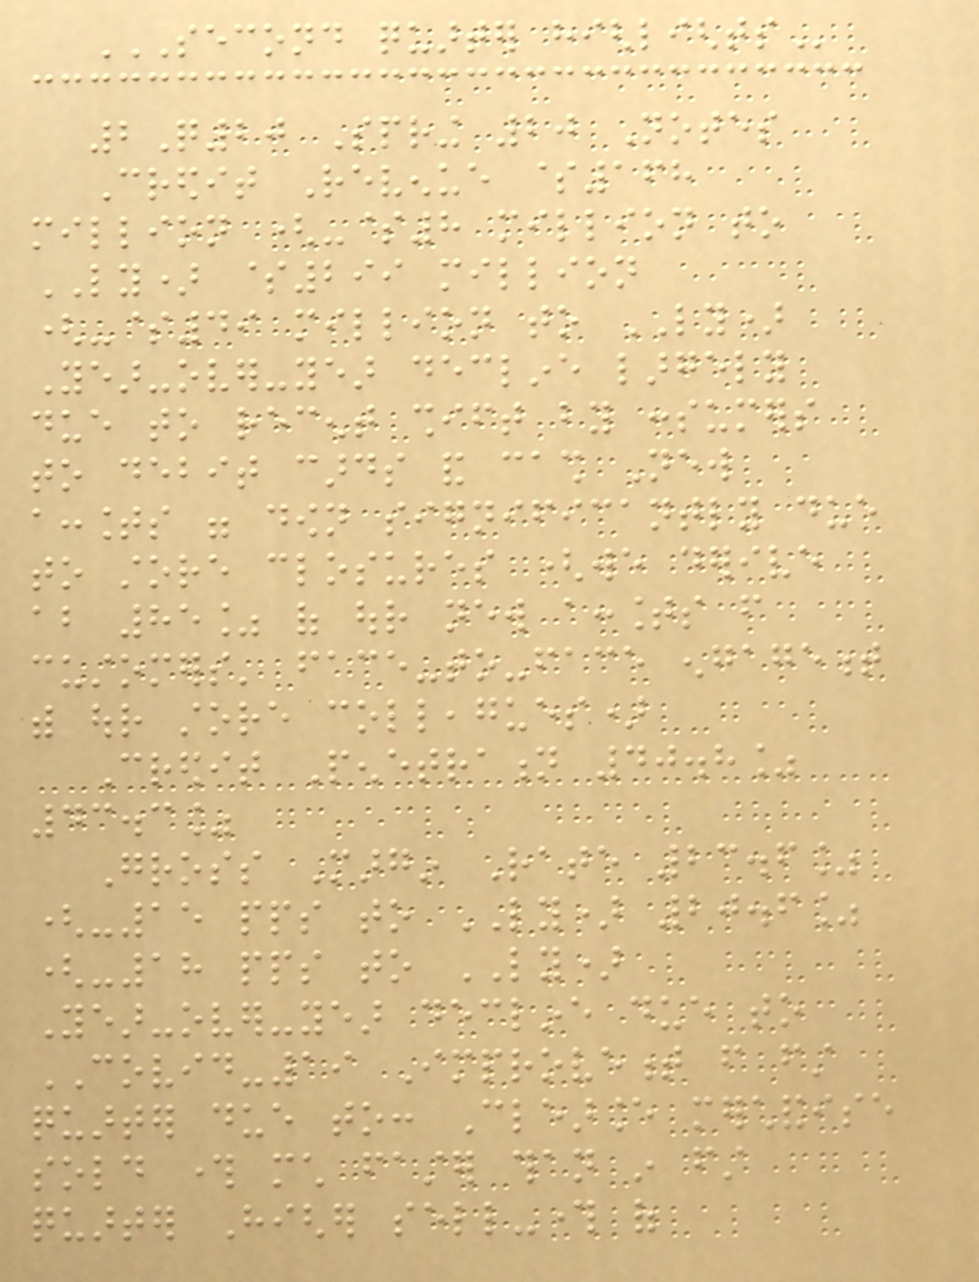SECOND QUARTER HIGHLIGHTS
2Q20 Spring 20 Notes
Credit Revenue $168
million (-$8 million to
LY) $299 million
(-$49 million to LY)
Year-over-year decline largely
due to recent shift by consumers
to debit cards and cash New
accounts were down significantly due
to store closures (we derive
about 85% of our new accounts from
customers' face-to-face engagement
with our store colleagues)
Credit Penetration 40.8%
43.3%
Gross Margin Rate 23.6%
(-15 pps to LY) 20.6%
(-18 pps to LY)
Year-over-year decline due to
COVID-19 Improvement from first
quarter due to: Clearance merchandise
sold through much faster than in first
quarter Higher sell-through of
